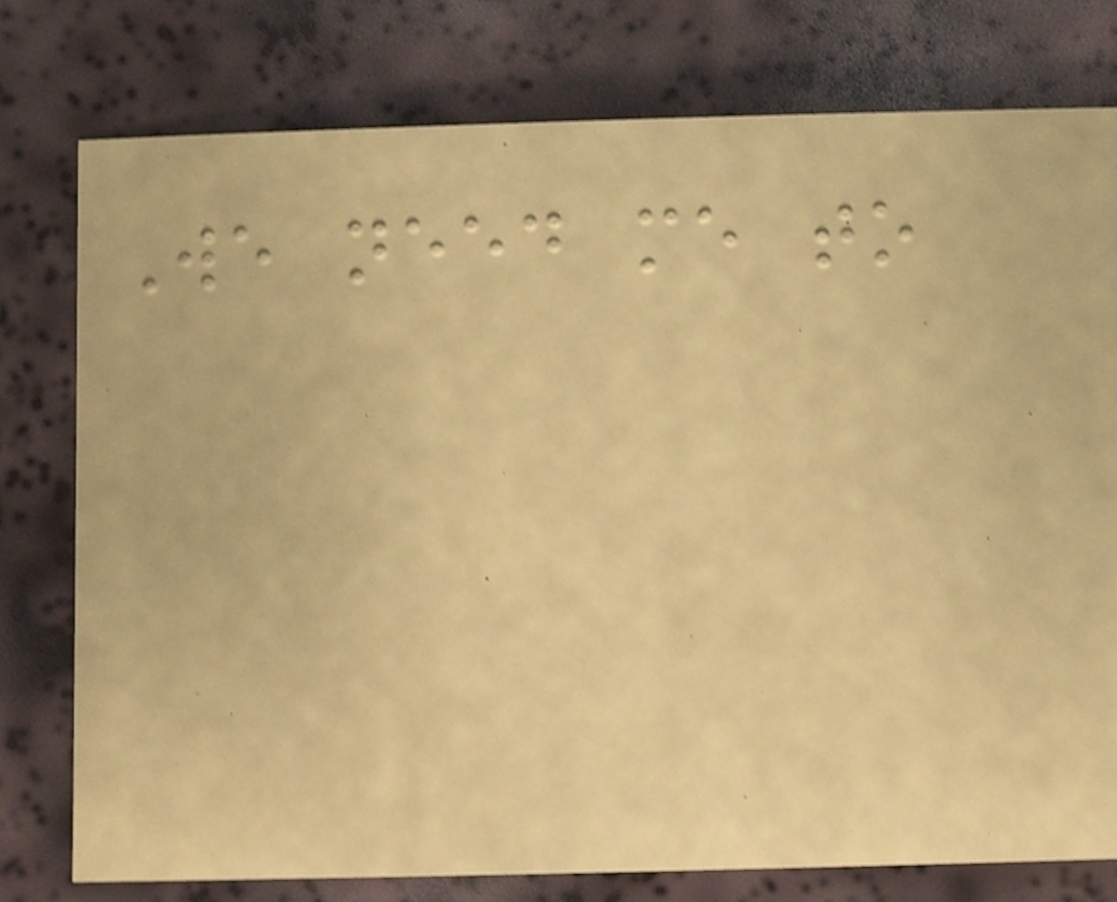We need me to
